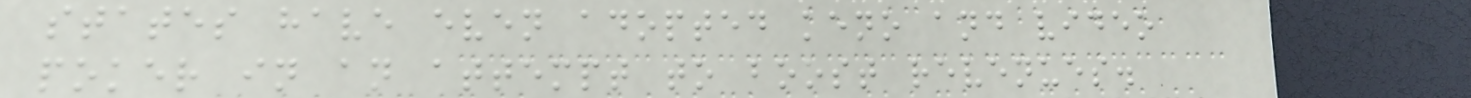states have even adopted keno and video
poker in an attempt to boost revenues.
